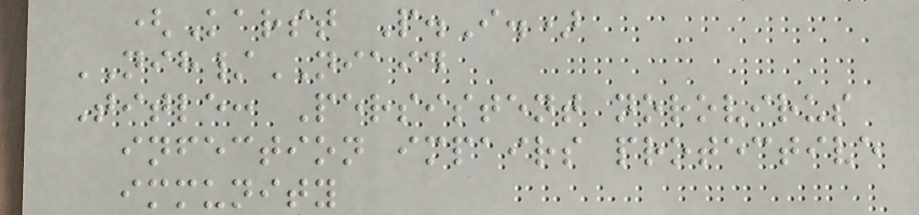(Karst P.I.)
NIH/NIAID
Title: Persistent norovirus
infection impairs protective
immunity
